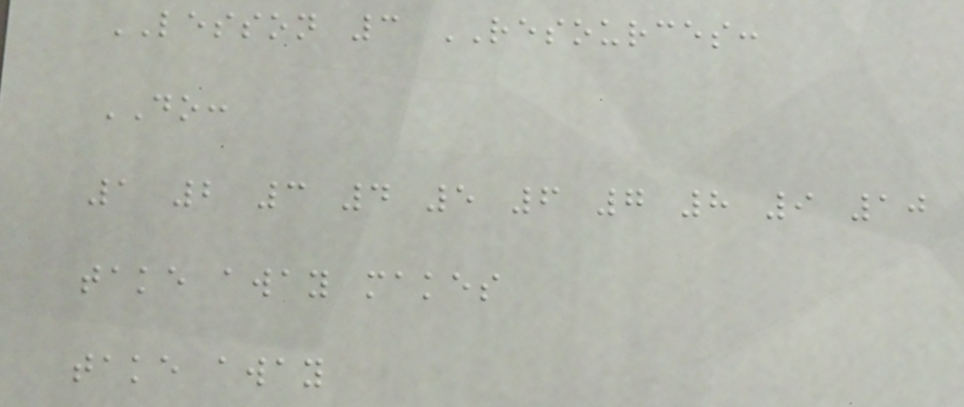LESSON 3 RESOURCES:
DO:
1 2 3 4 5 6 7 8 9 10
take away makes
take away
